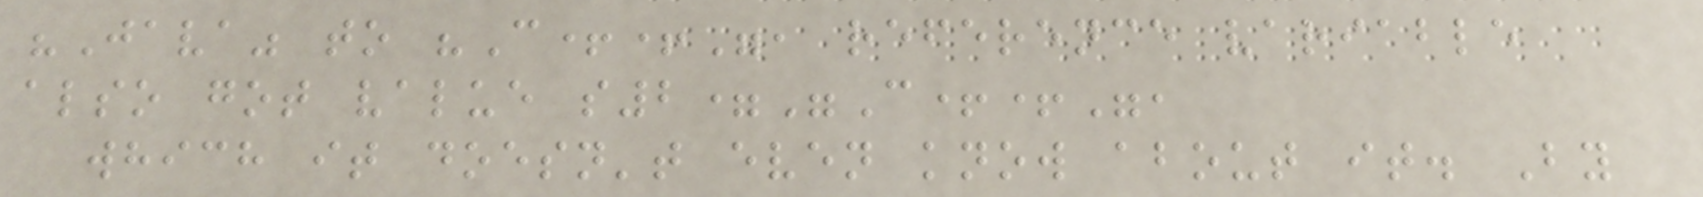"Java" to "C++", reference variable
also got value s2="C++",
which it doesn't even know about it. By
